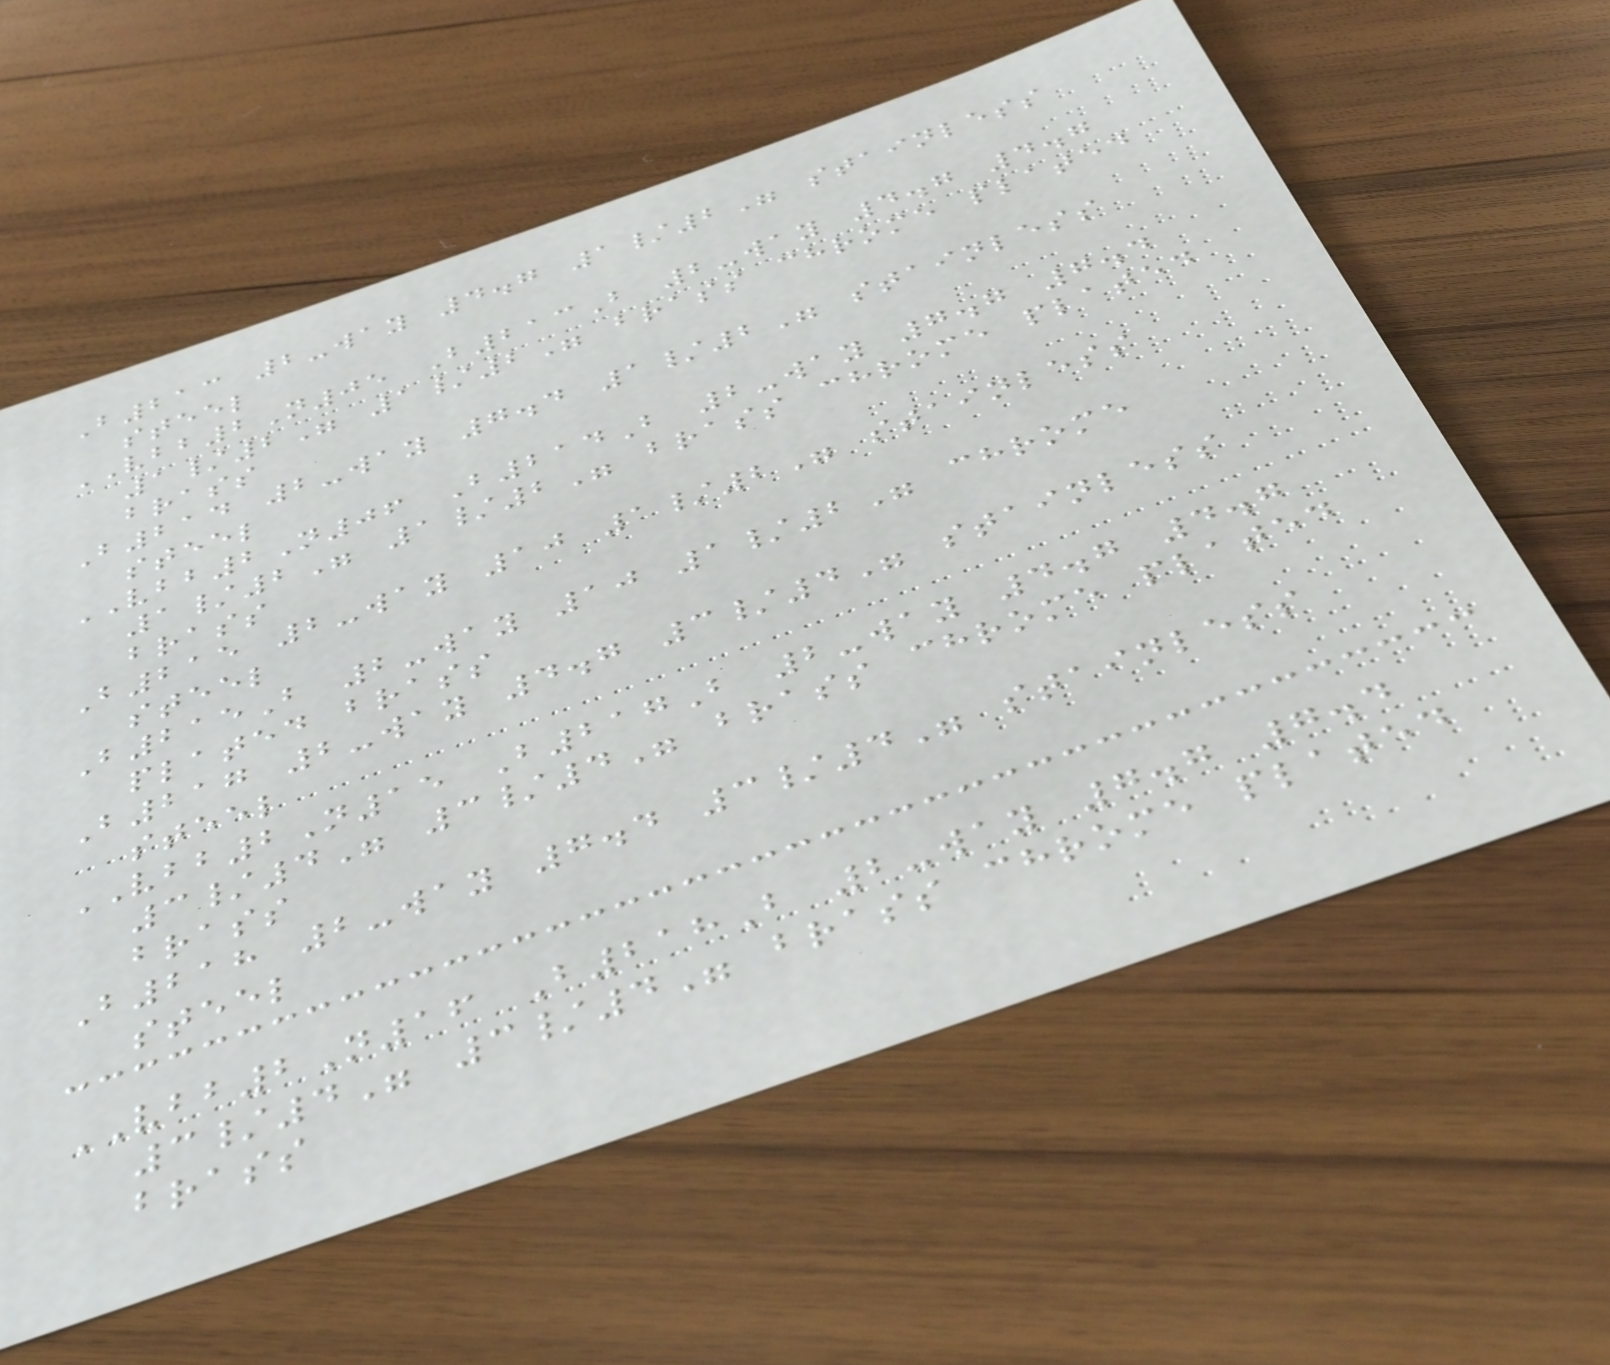B213 2-way 4.7 1/2" stainless
steel
VBB2N05 B213B 2-way 4.7 4.7
1/2" 1/2" brass chrome plated
brass
B214 2-way 7.4 1/2" stainless
steel
VBB2N06 B214B 2-way 7.7 7.4
1/2" 1/2" brass chrome plated
brass
B215 2-way 10 1/2" stainless
steel
B215B 2-way 10 1/2" chrome
plated brass
B217 2-way 4.7 3/4" stainless
steel
VBB2N15 B217B 2-way 4.7 4.7
3/4" 3/4" brass chrome plated
brass
B218 2-way 7.4 3/4" stainless
steel
VBB2N16 B218B 2-way 7.7 7.4
3/4" 3/4" brass chrome plated
brass
